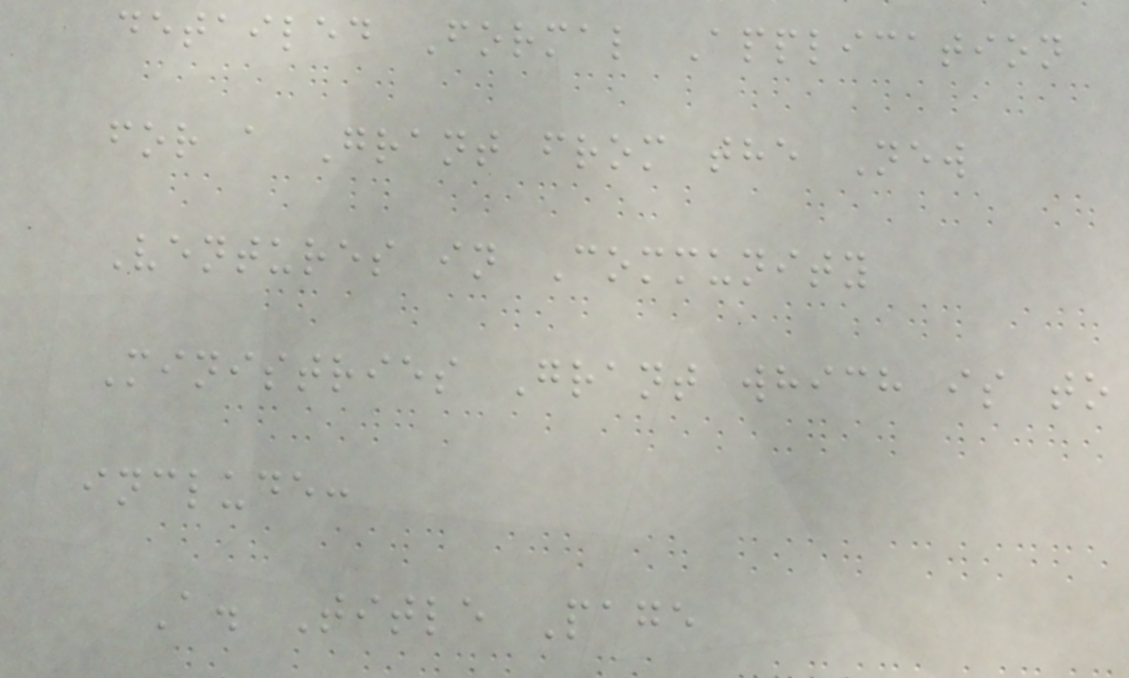detailed Formal Application
for a Grant from the New
Ventures in Community
Ministries Grant which is to
include:
A. Title Page
